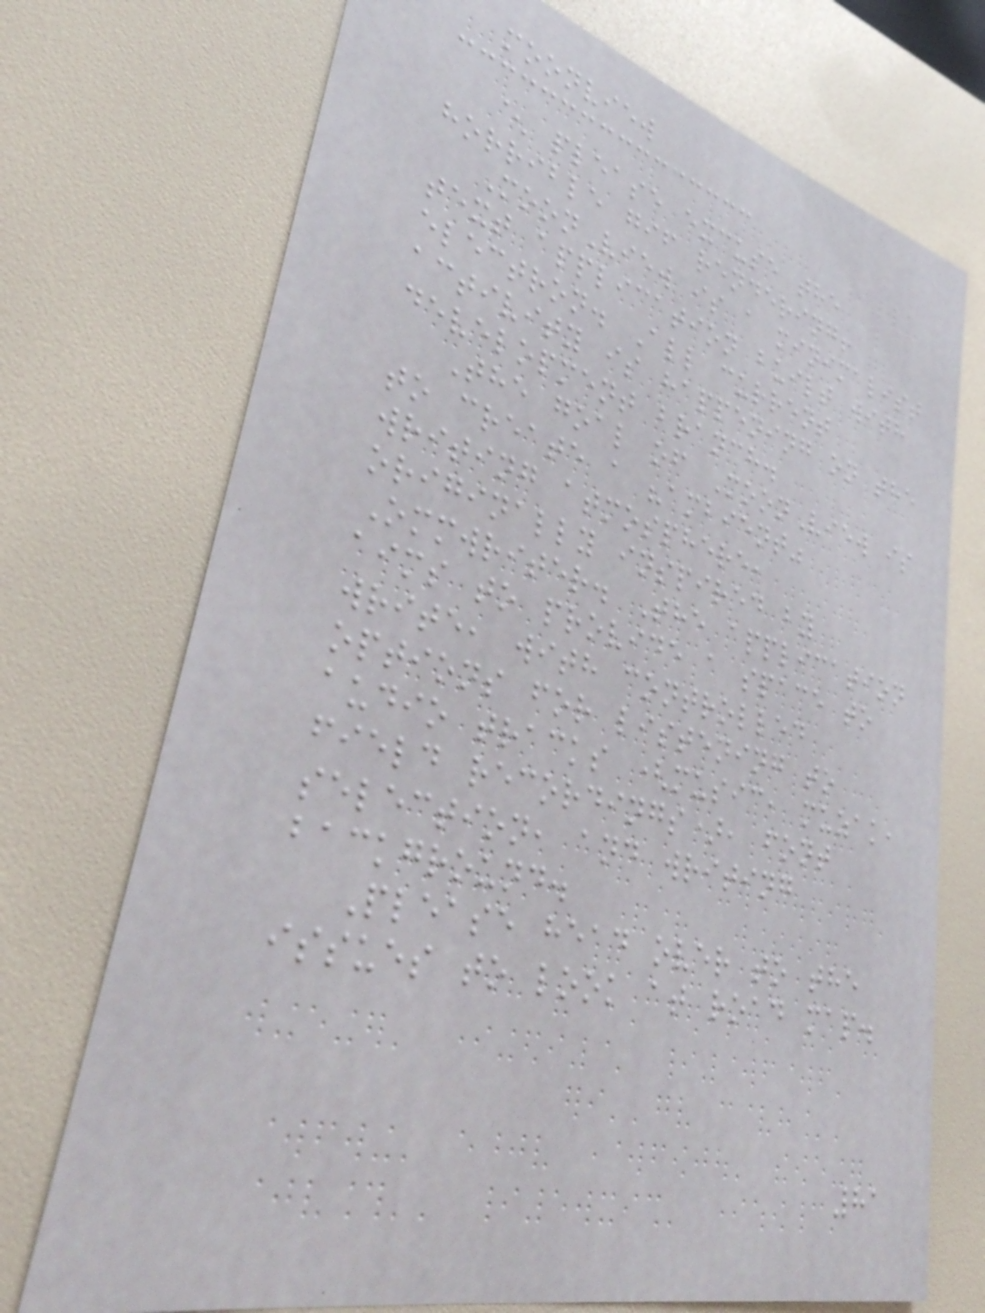moonview
^ please excuse the
horrible gif rendering!
MoonView is a minimalist
text application built with
electron. All current
activity is happening on the
development branch.
The goal of MoonView is
to create a "ambient"
writing atmosphere,
originally inspired by
Ommwriter. The application
aims to provide a space to
write, with controlled
options for listening to
audio tracks (music, muzak,
field recordings), font
selection, and writing
background.
Please head over to the
issues to look at road map.
81
